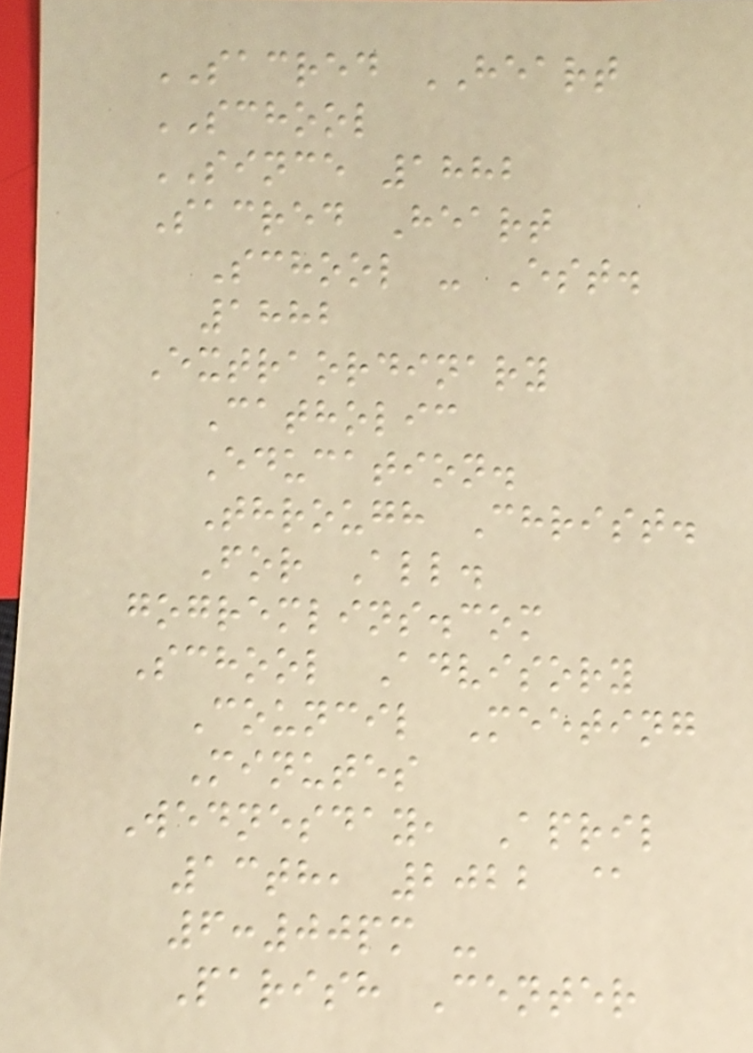SACRED HEART
SCHOOL
SINCE 1882
Sacred Heart
School - Est.
1882
Extraordinary
Catholic
Education.
Through Christ.
For All.
gogremlins.com
School Advisory
Council Meeting
Minutes
Wednesday, April
13th, 2022 @
6:00pm -
Parish Center
